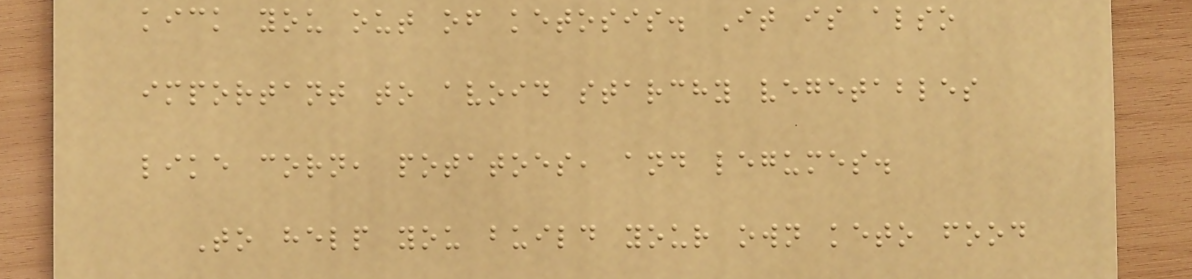kick you out of ketosis. It is also
important to avoid starchy vegetables
like corn, potatoes, and legumes.
To help you build your own keto food
